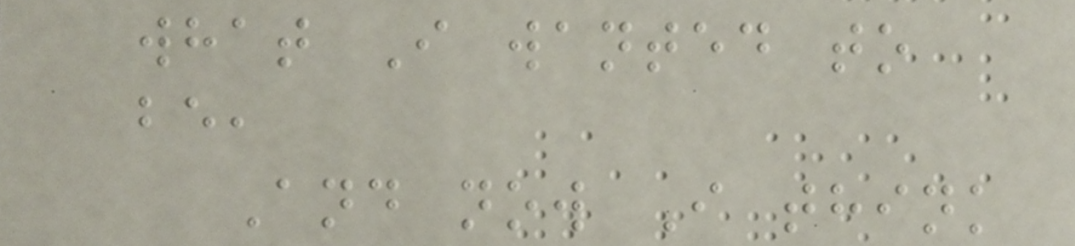what I wanted to
be,
And now I think
